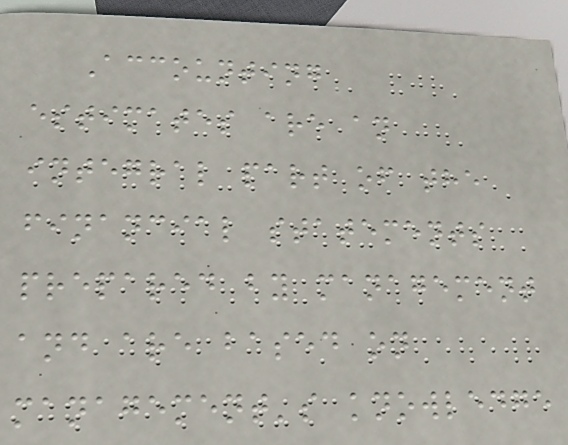Accounting
estimates are an
integral part of the
financial statements
prepared by management
and are based on
management's knowledge
